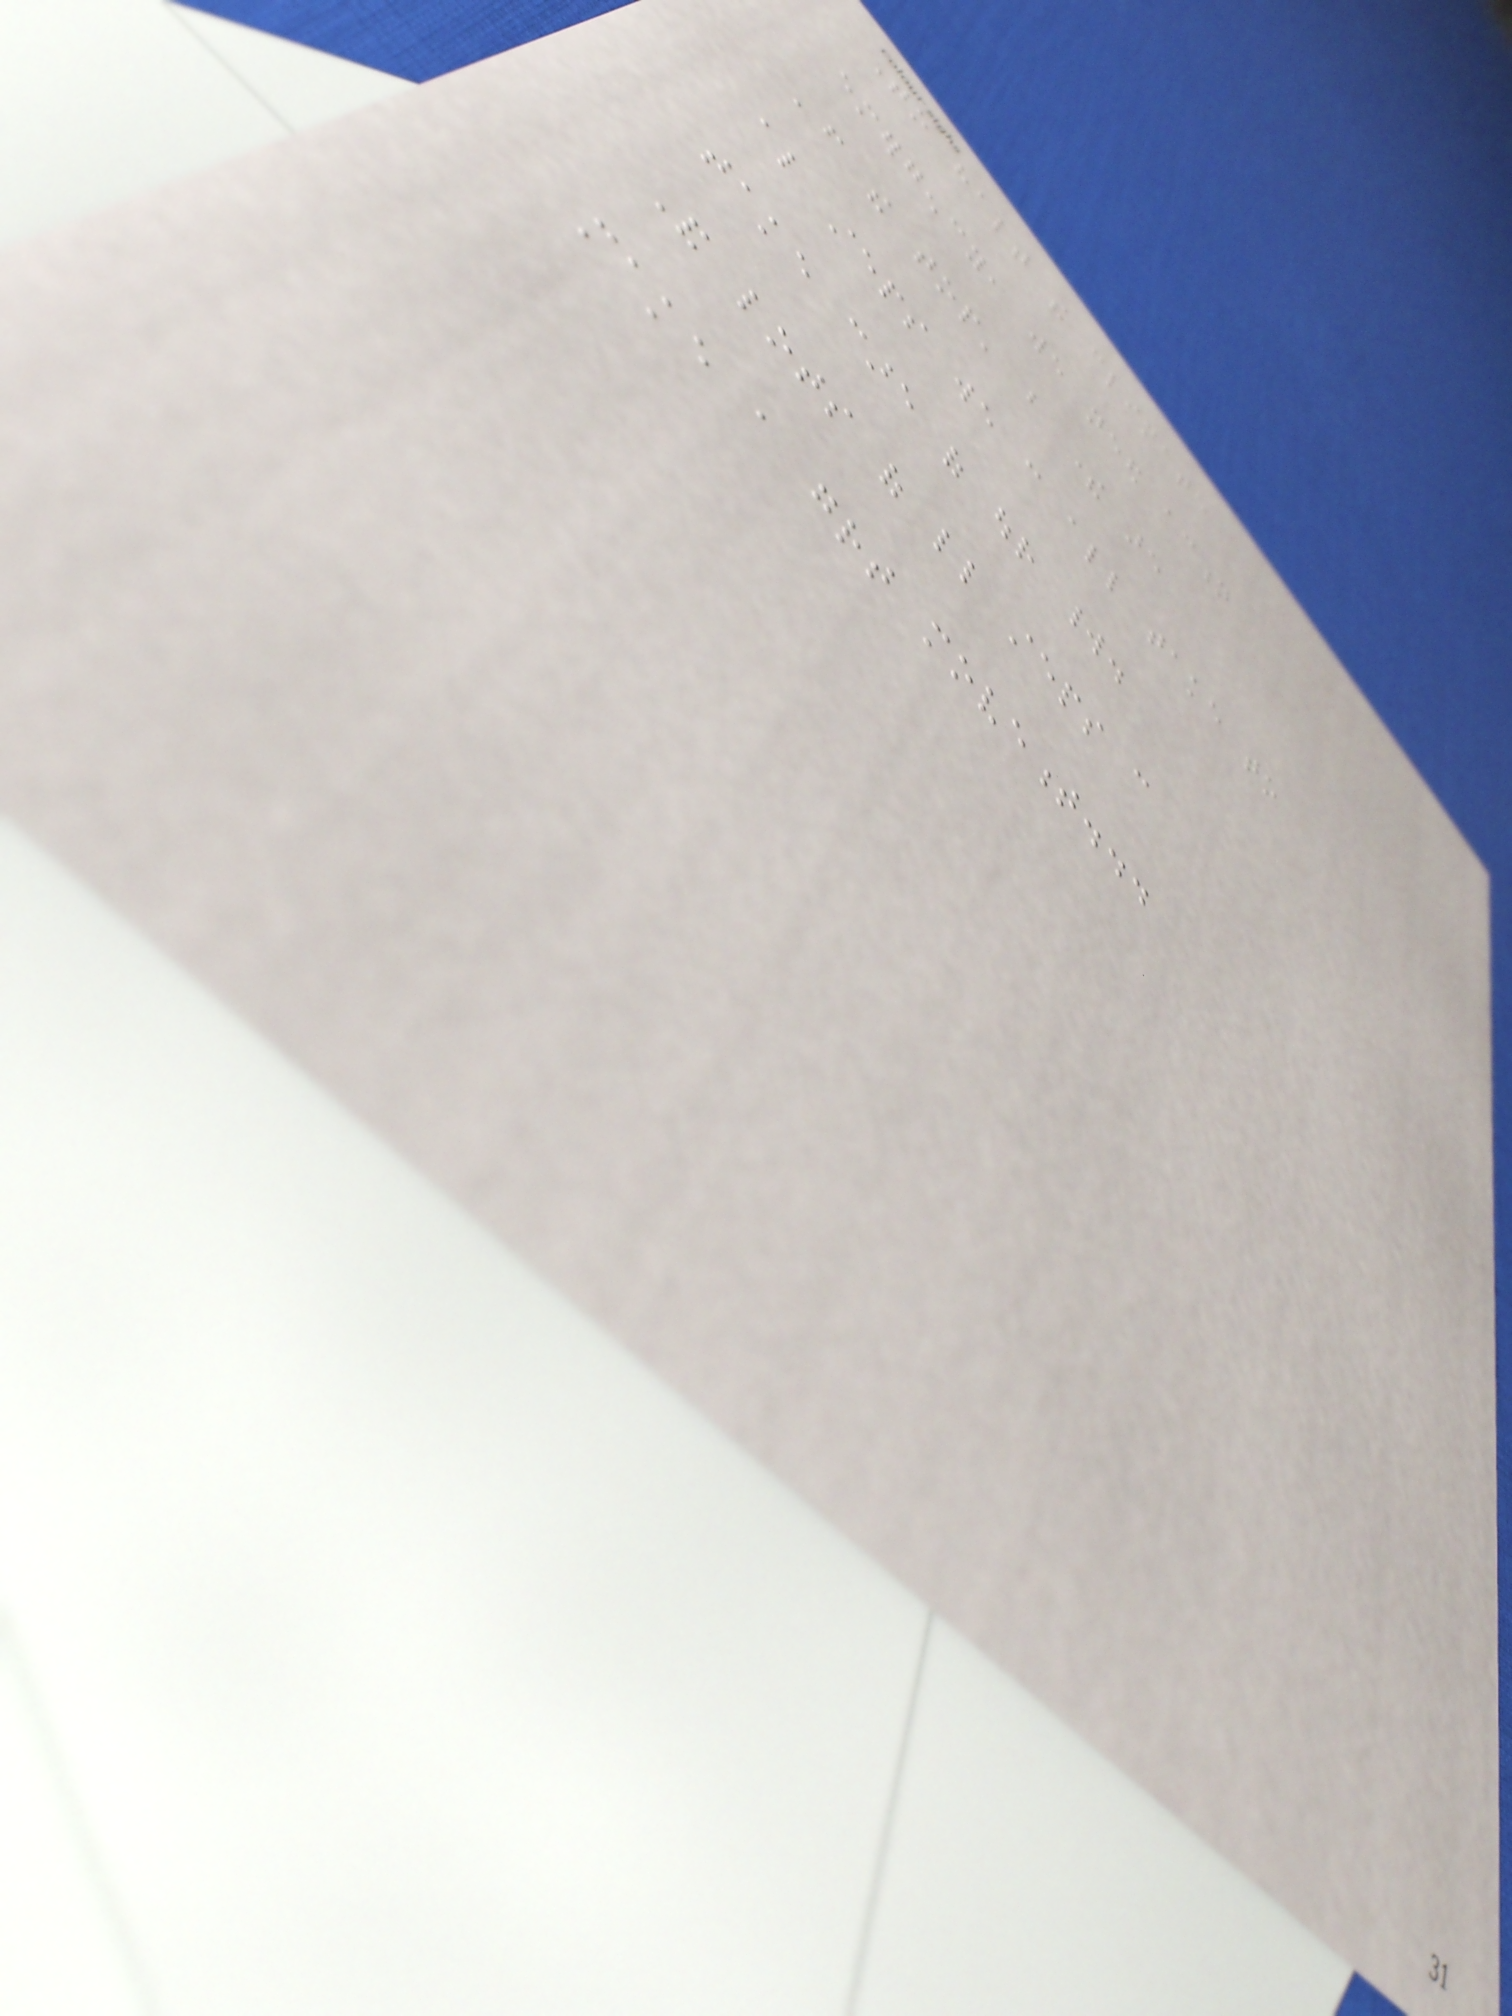To halt the climate
emergency, we need action
'from the top' but there are
also steps we can all take to
take care of our world.
And lots of little steps can
make a great movement...
